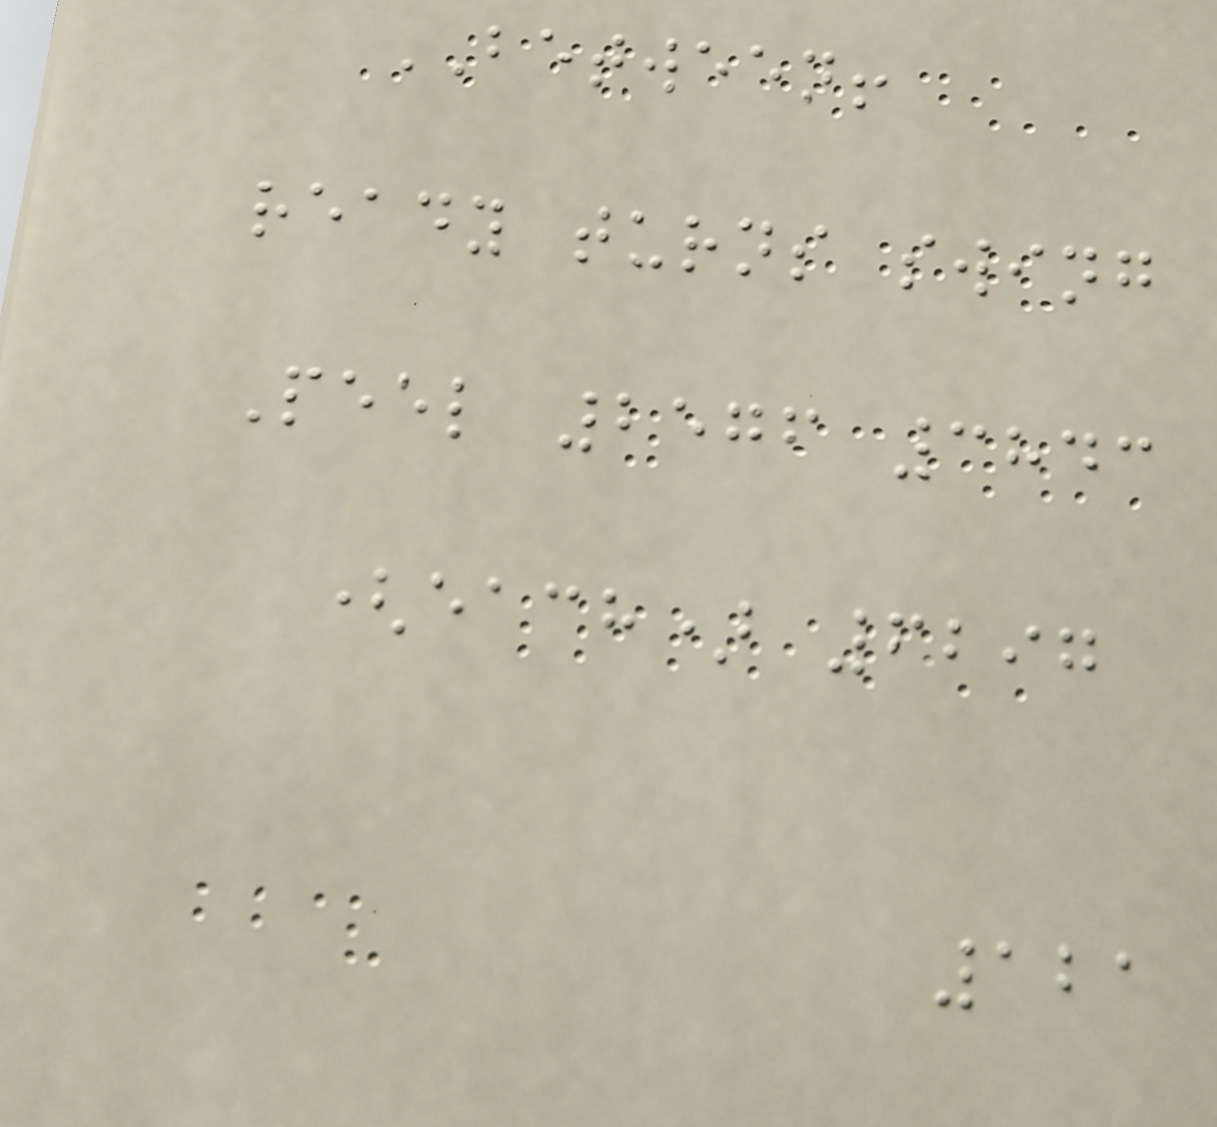BETWEEN!
ready turns swing
Peel 2576 3843
(each) 6297
121
